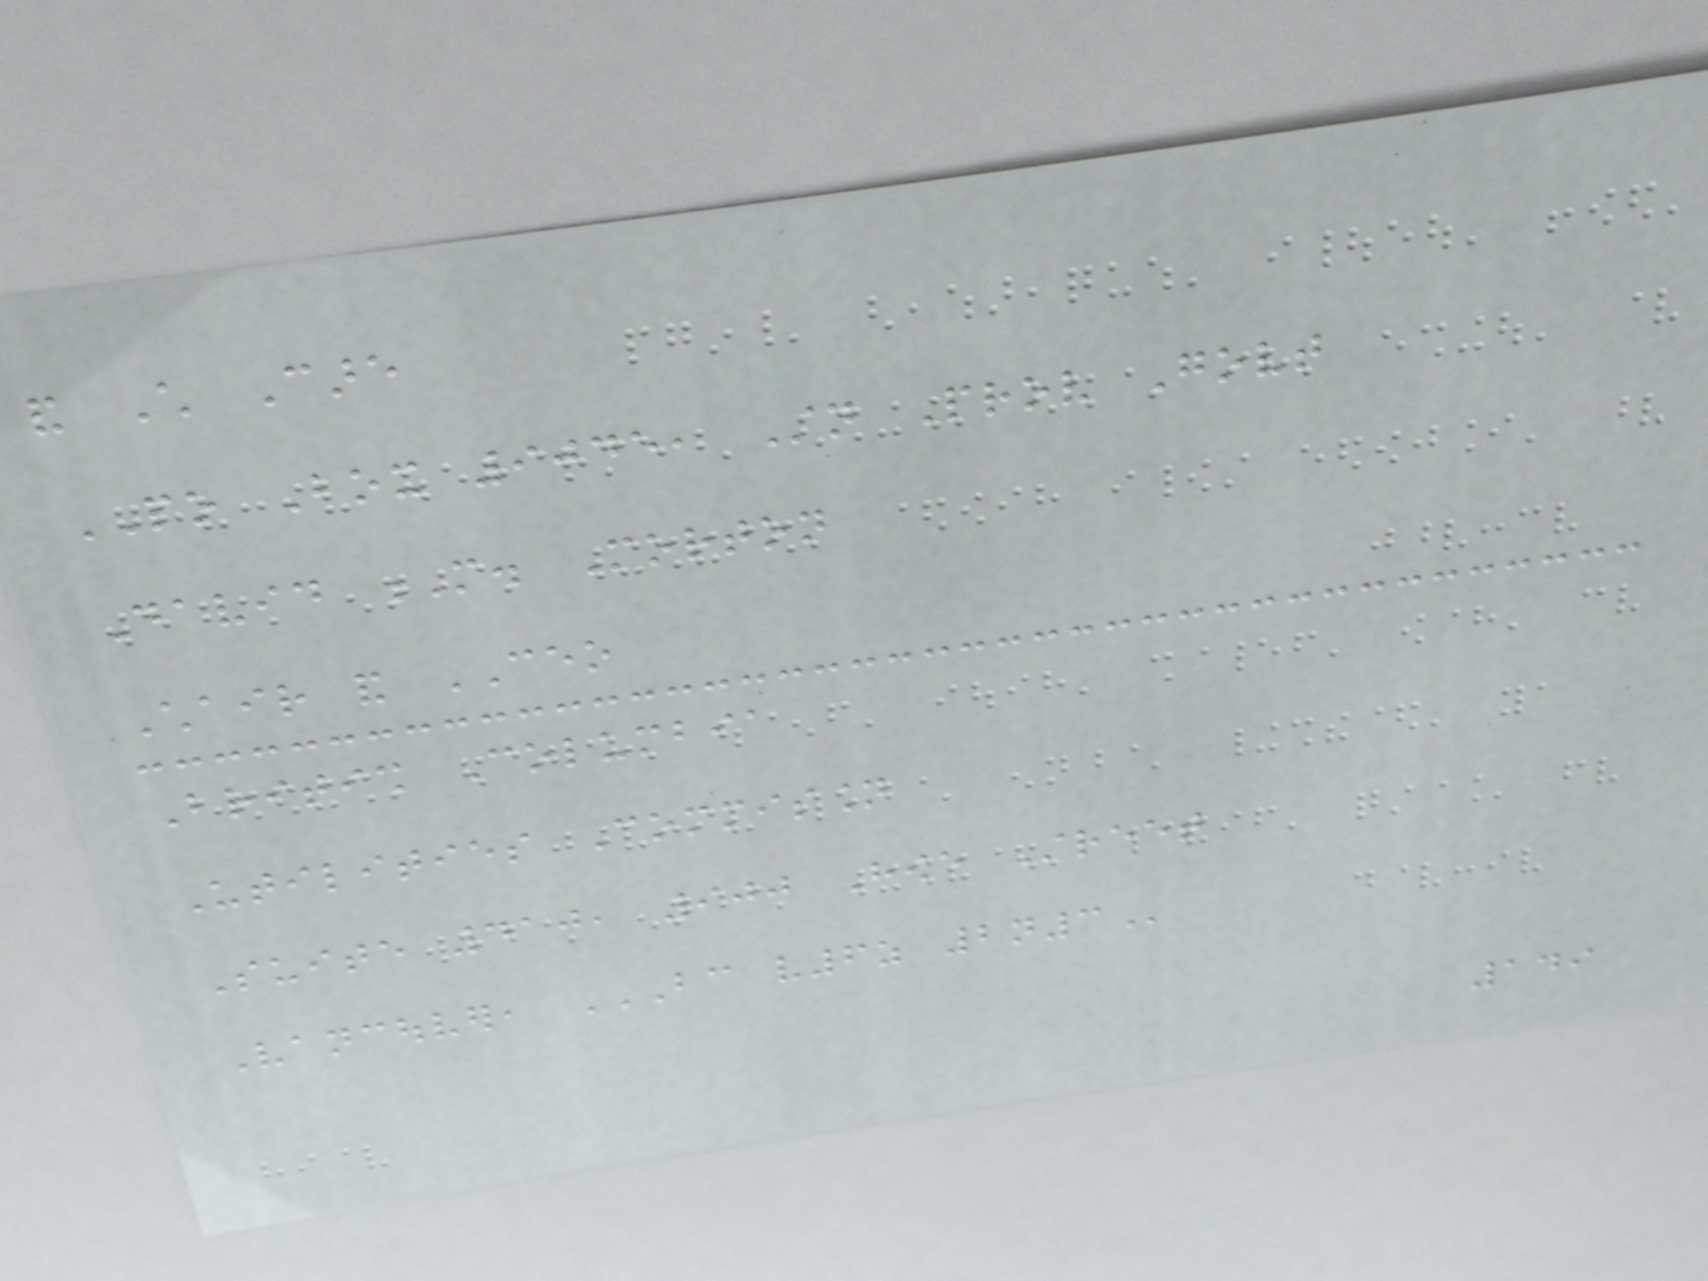and Child Care
PO Box 9045, Stn Prov Govt
David M. Morton
Chair and CEO
British Columbia
Utilities Commission
Suite 410, 900 Howe Street
Vancouver, BC V6Z 2N3
149
